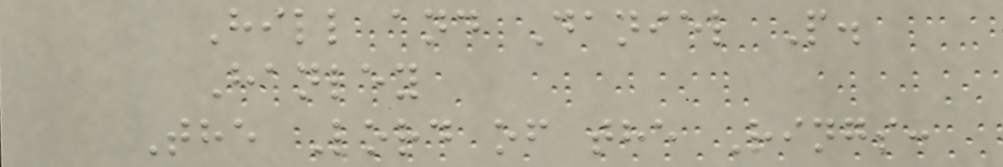Hill and Daniel P.
Hanley
The Lord of the Rings:
